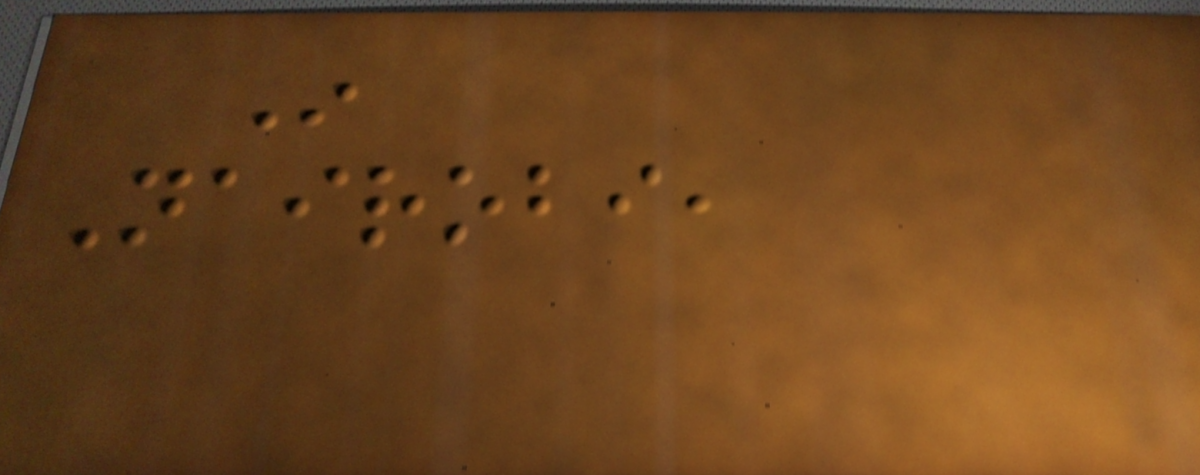In
Nairobi,
